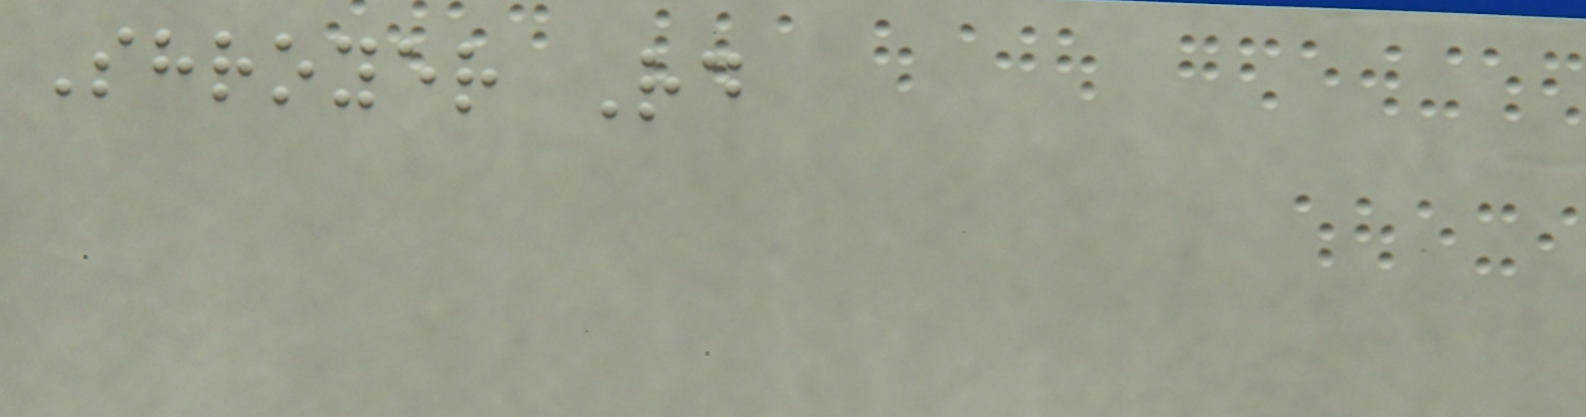Shroyer Rd
